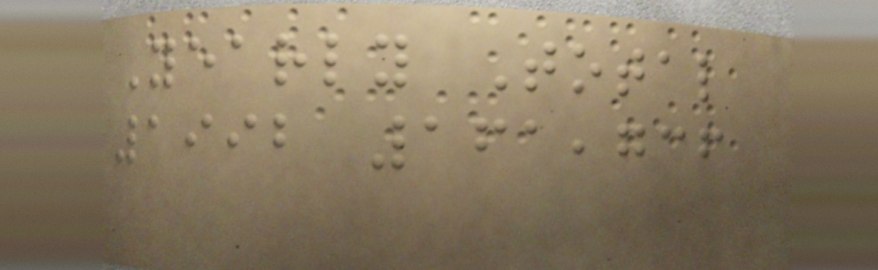Yearly Total
1992 161,736
